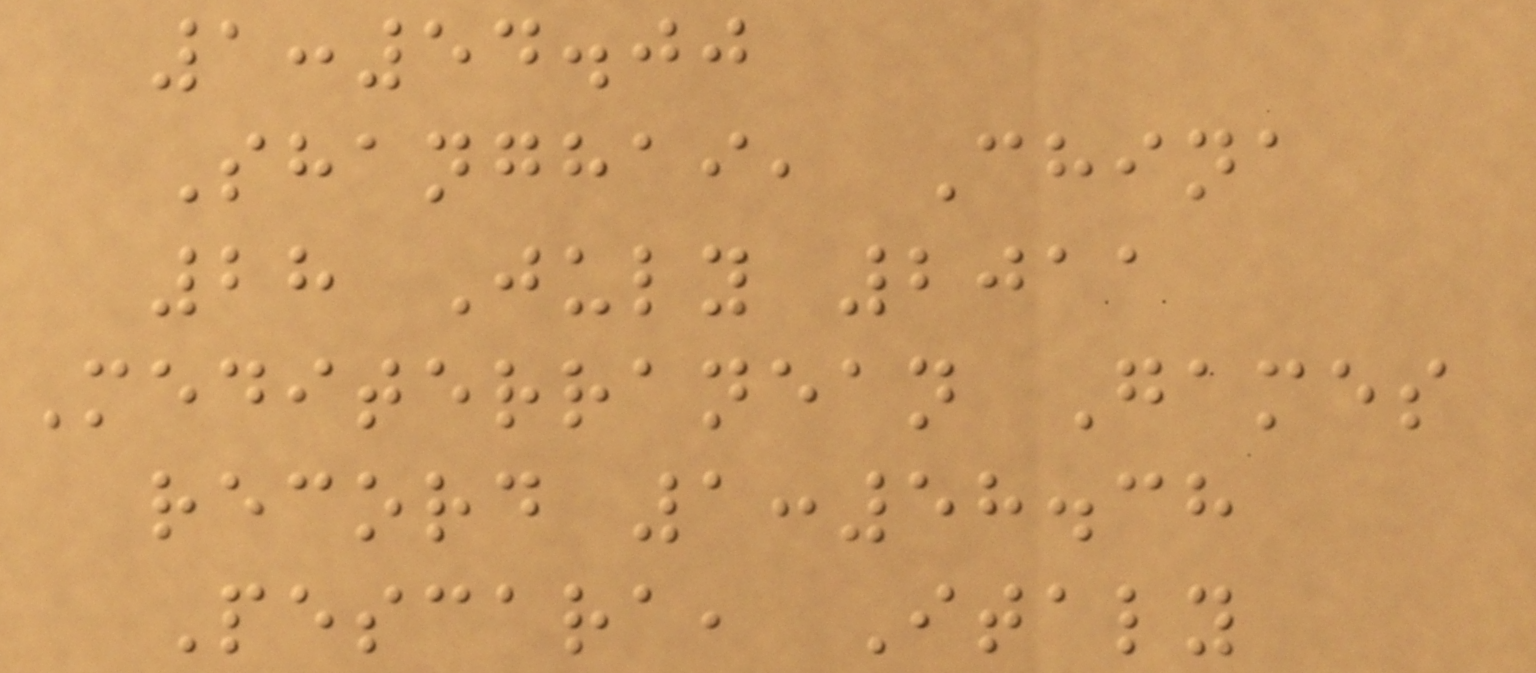1:54.00
Shanghai, China
28 July 2011
Mediterranean Games
record 1:58.38
Pescara, Italy
